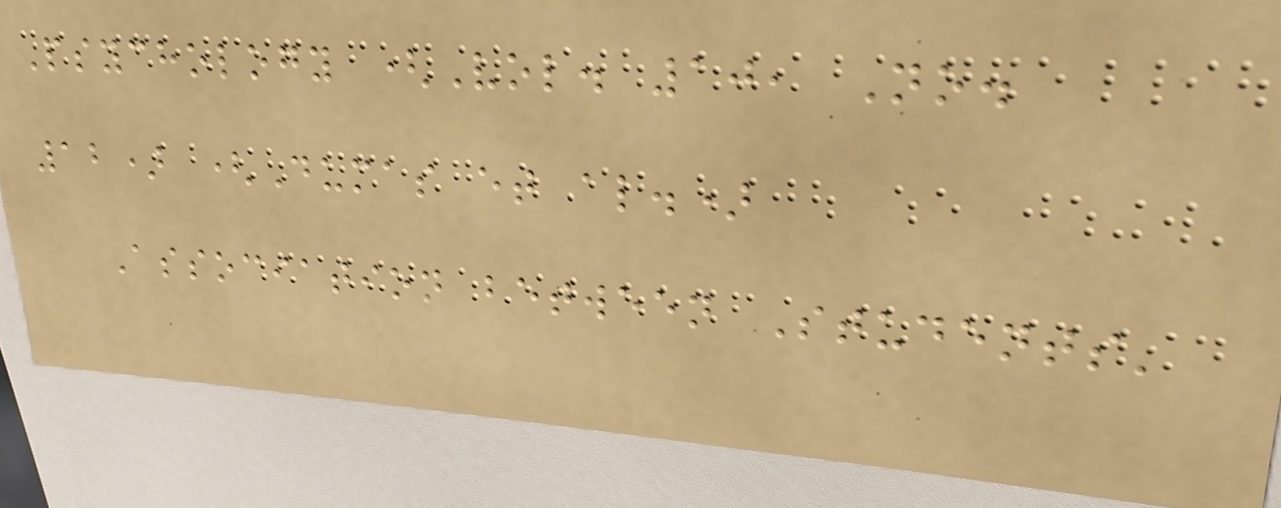Psychology (Vol. 10, No.
12) (Dumas et al.)
Association between Students'
